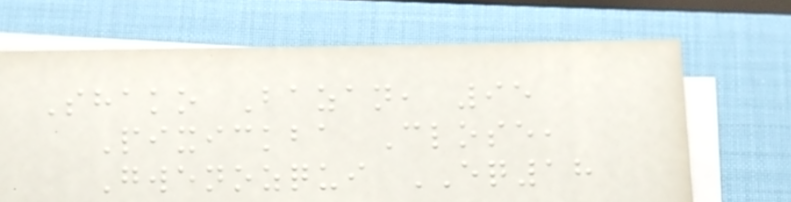Shako Bazan, 95
Pixickba Close,
Gwenozqui EQ18
